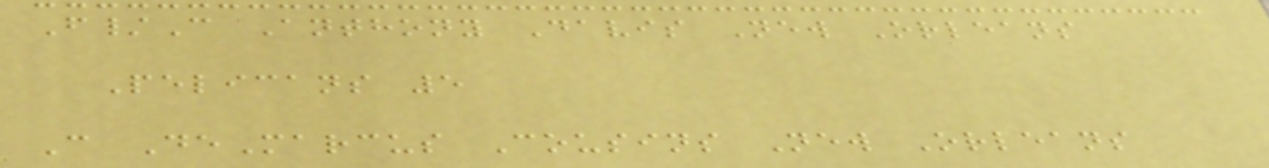F/C Anthony Davis New Orleans
Pelicans 5
C DeMarcus Cousins New Orleans
